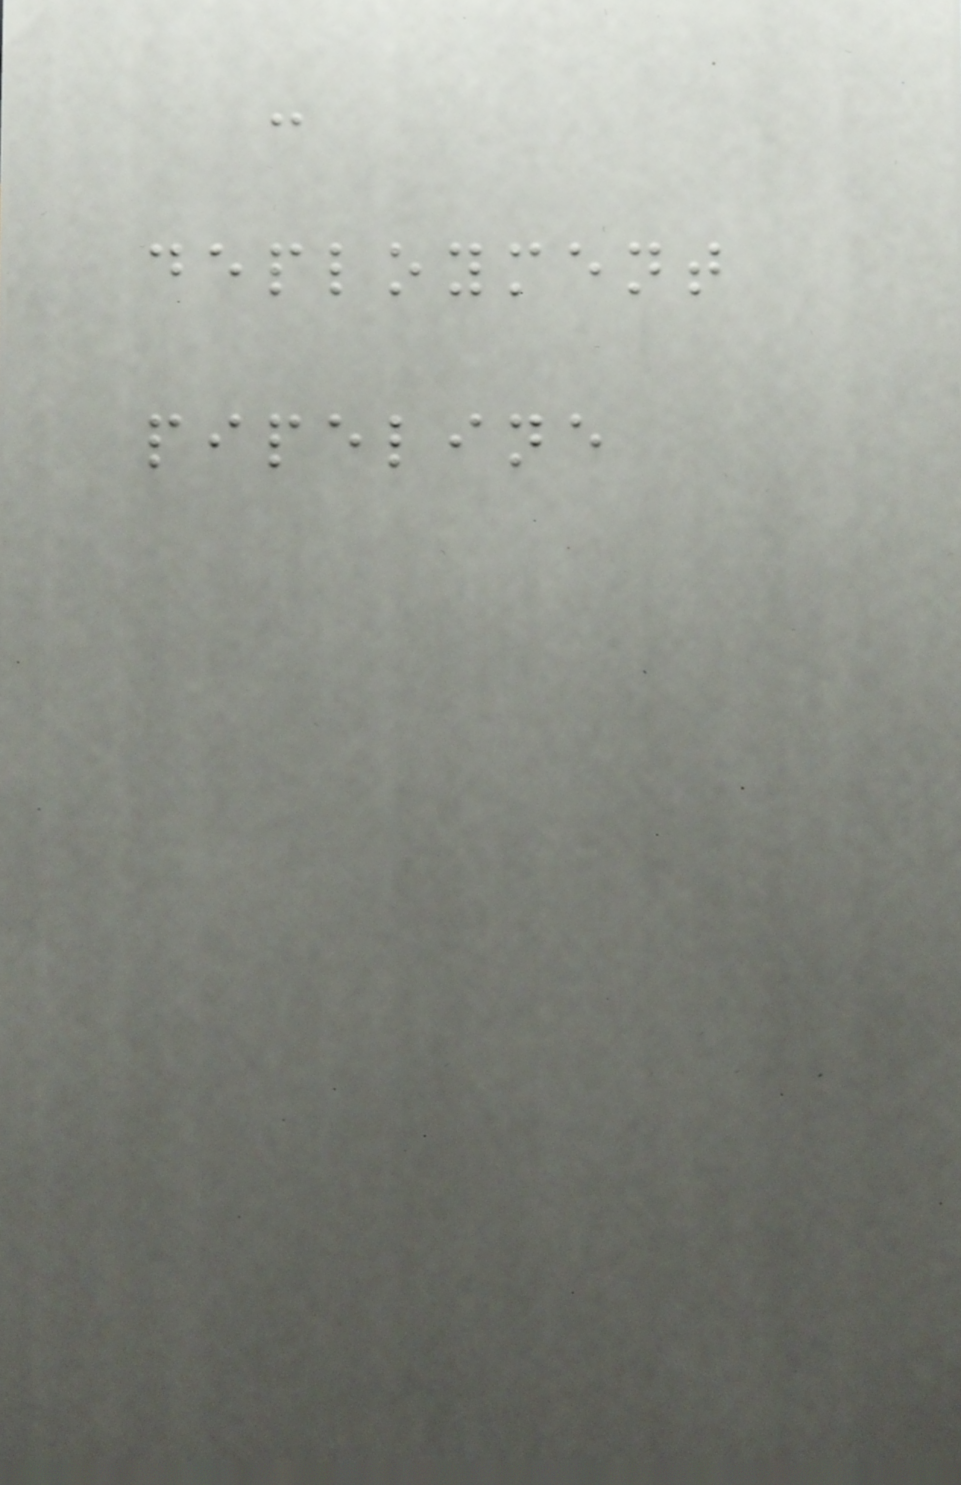-
deployment
pipeline
